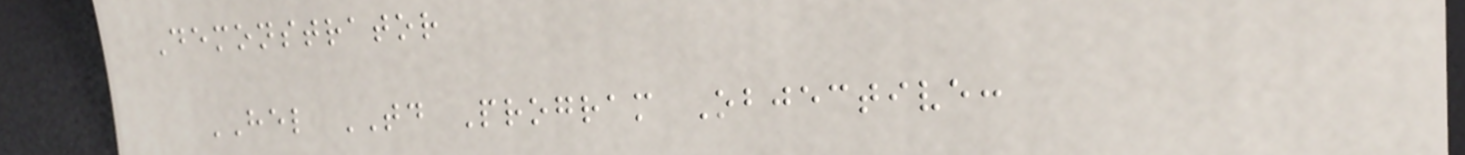Demonstrator
HEL TD Program Objective:
